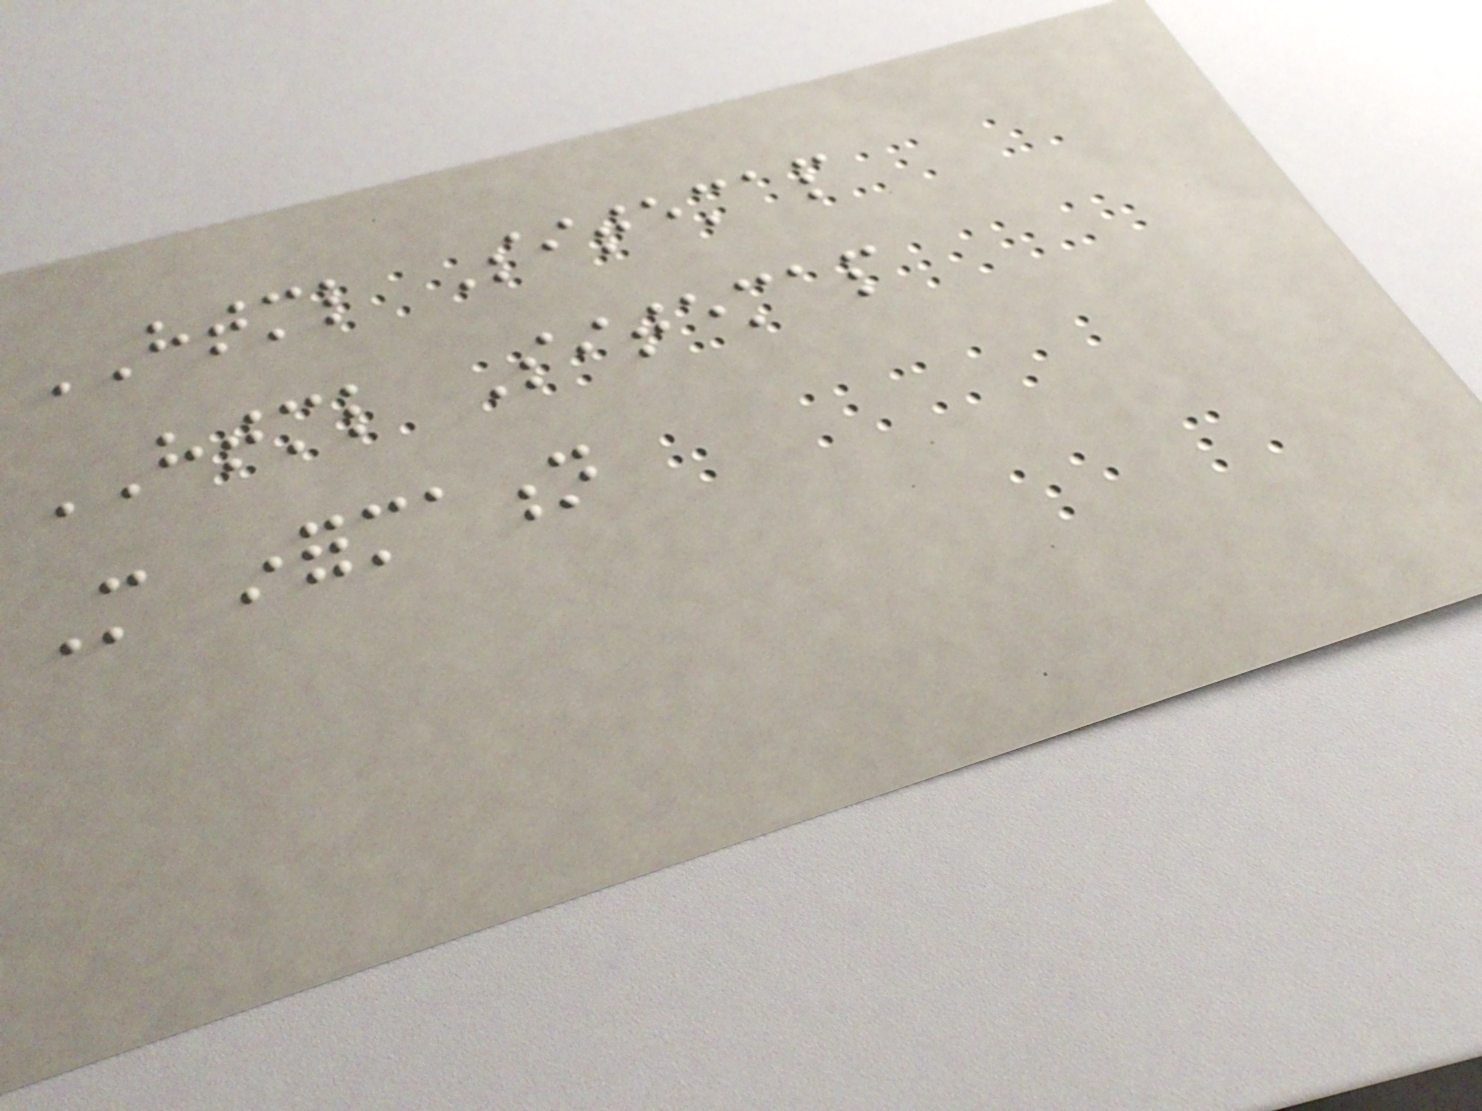HTML Sitemap
HTML Sitemap
More information
